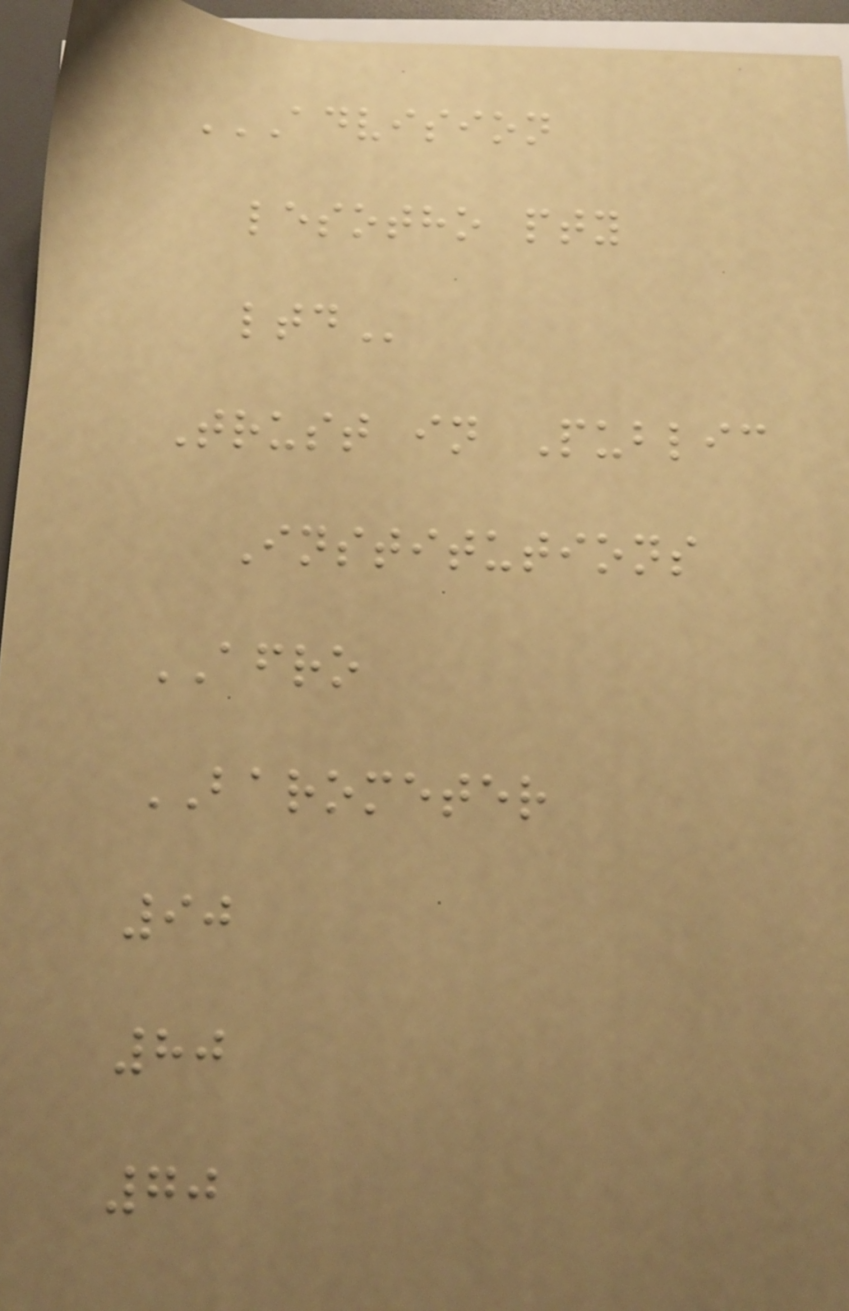ADVISION
LESOTHO PTY
LTD
Trust in Public
Institutions
AFRO
BAROMETER
90
80
70
